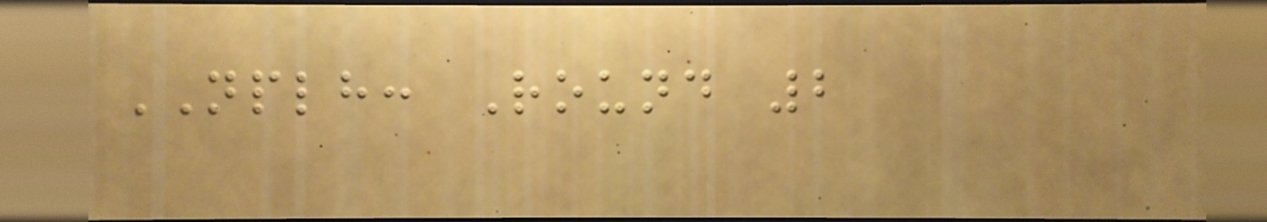NPLH: Round 2
